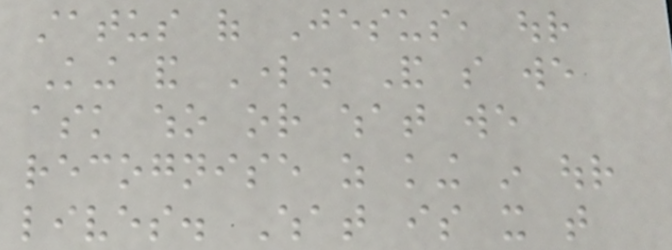status of Jesus, our
King and Lord. And so we
ask who or what we
recognise as king in our
lives. What is it that
